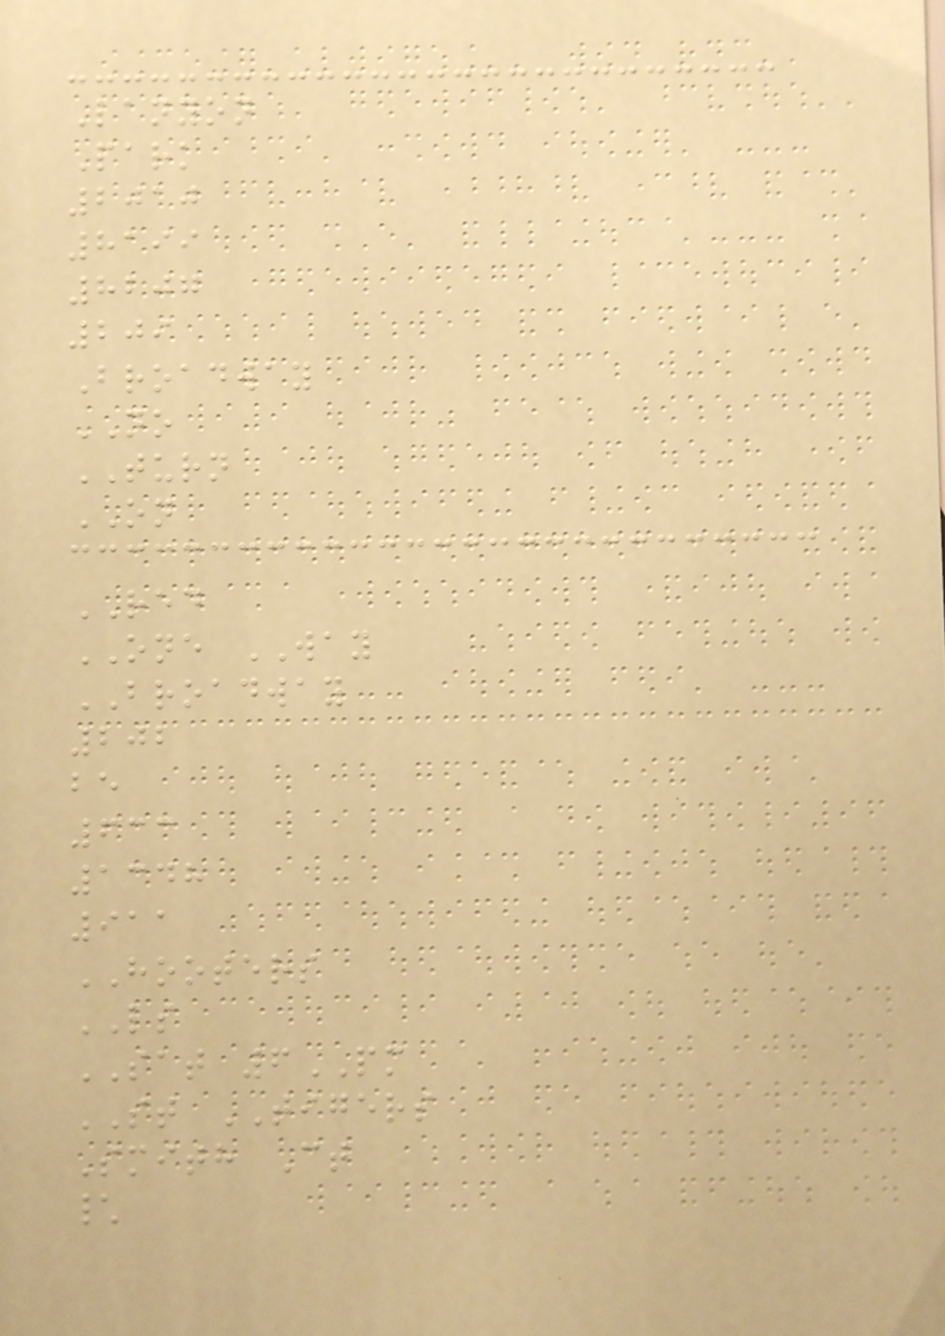Lanyon
Park
2010
8199
8207
209
Broadway
NO
TURN
ON
RED
ONE WAY
BROADWAY
202
be
633
1348
911
HOOTERS
LS
SAT 6PM
ST TIGERS
Smith Ct
\
